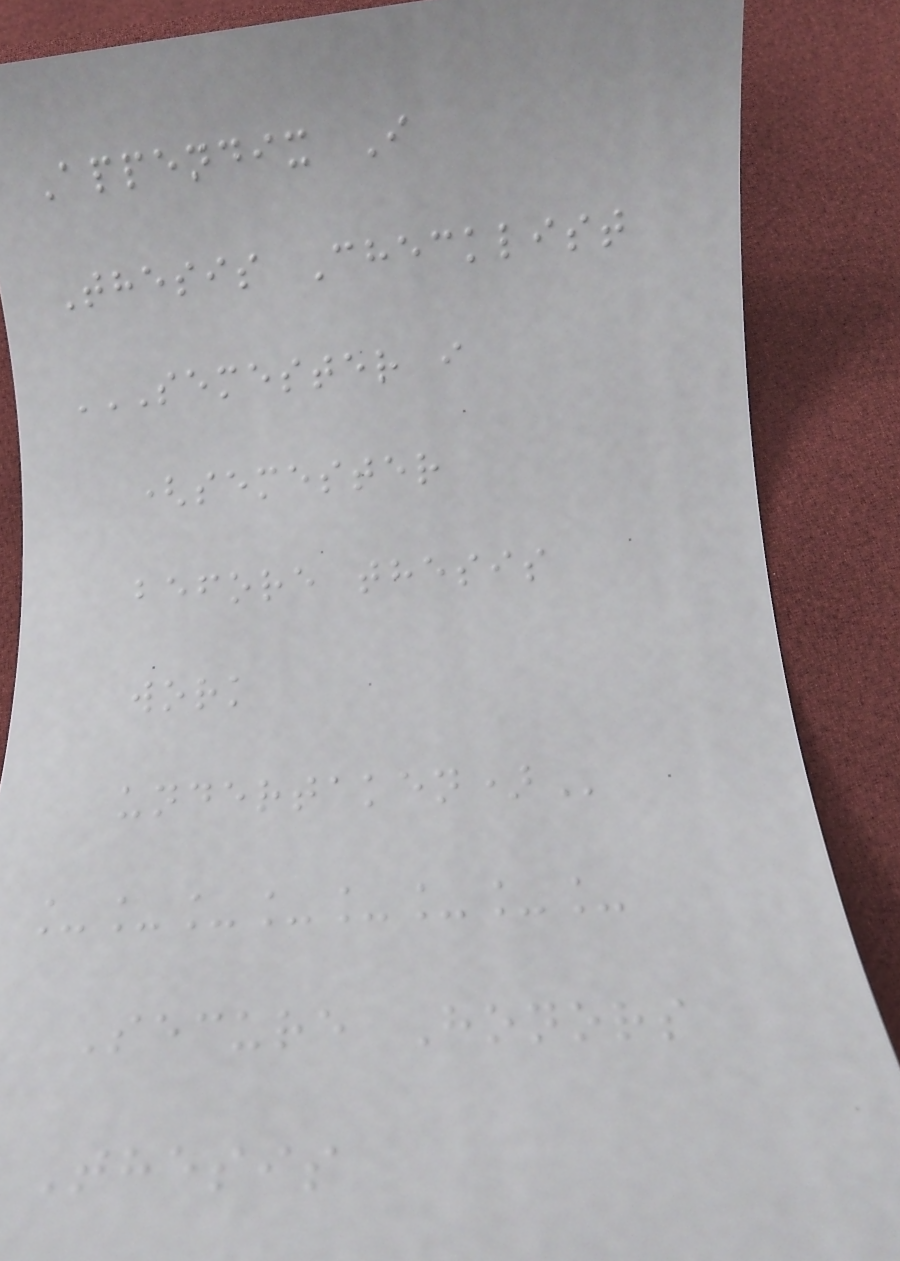Appendix I
Thesis Checklist
SEMESTER I
(SEMESTER
BEFORE THESIS
WORK
UNDERTAKEN)
________
Secure Honors
Thesis
